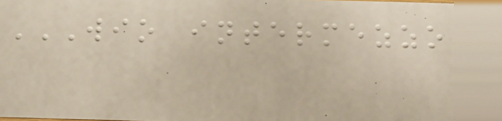WIO INTERMEZZO
